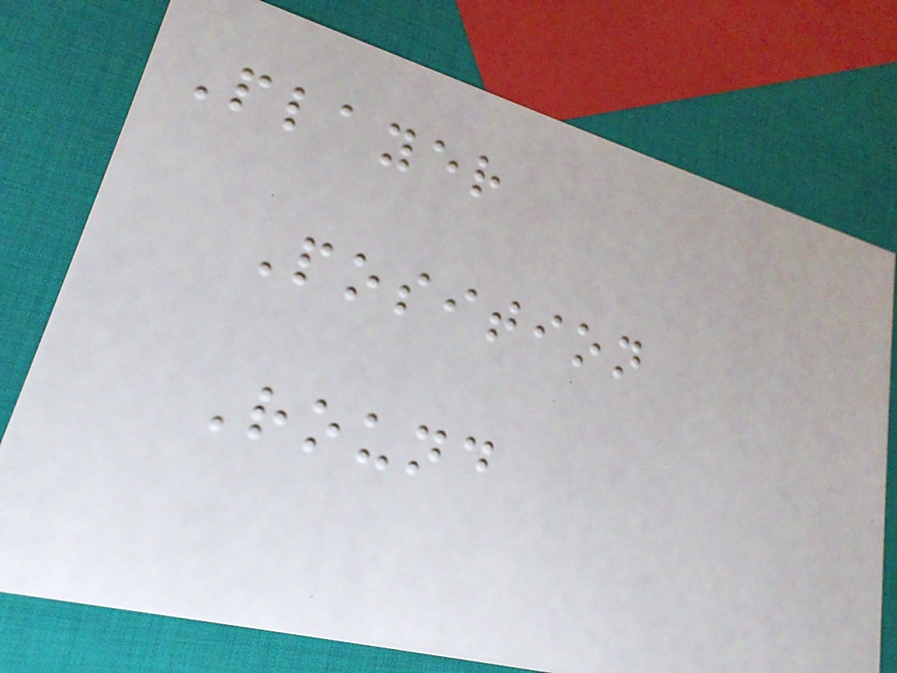Player
Position
Round
